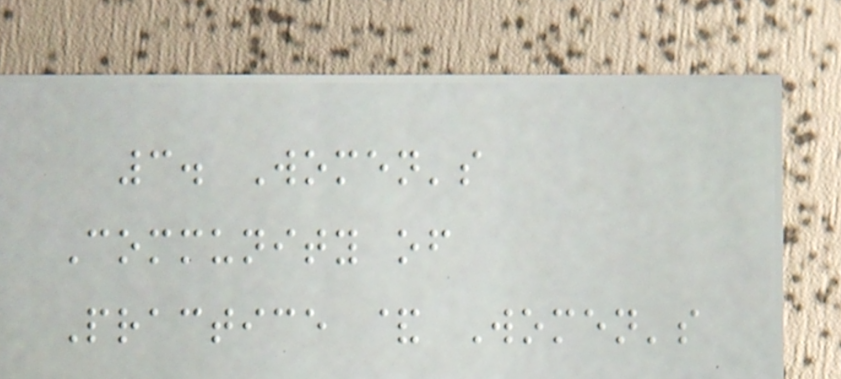3. Women's
Community of
Practice & Women's
